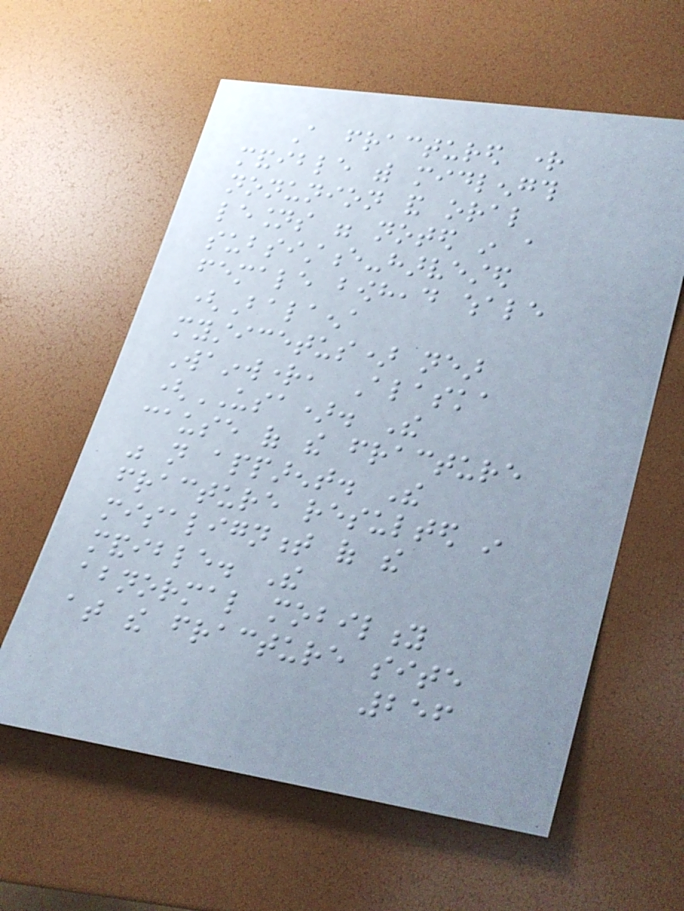A fractured right
mandible with midlength
nonunion and oral
lesions were noted in a
subsistence-harvested
female bowhead whale
(Balaena
mysticetus) near
Wainwright, Alaska
(USA). The
cause of the fracture
was not apparent. The
fracture resulted in
misalignment of the
mandible. The
abnormal mobility
at the fracture site
256
